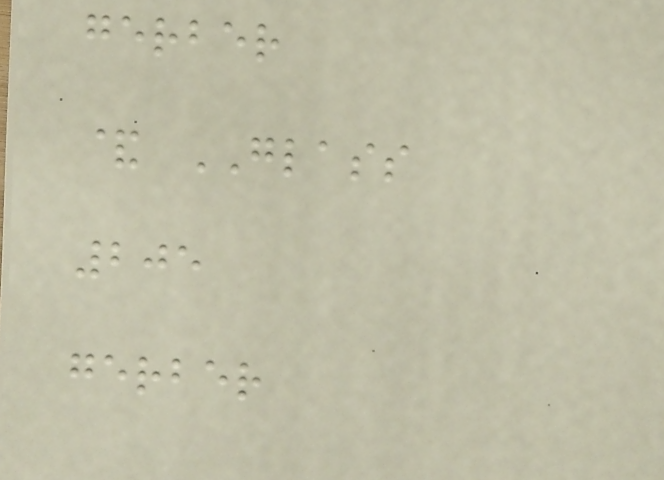gerber
& GLASS
205
gerber
